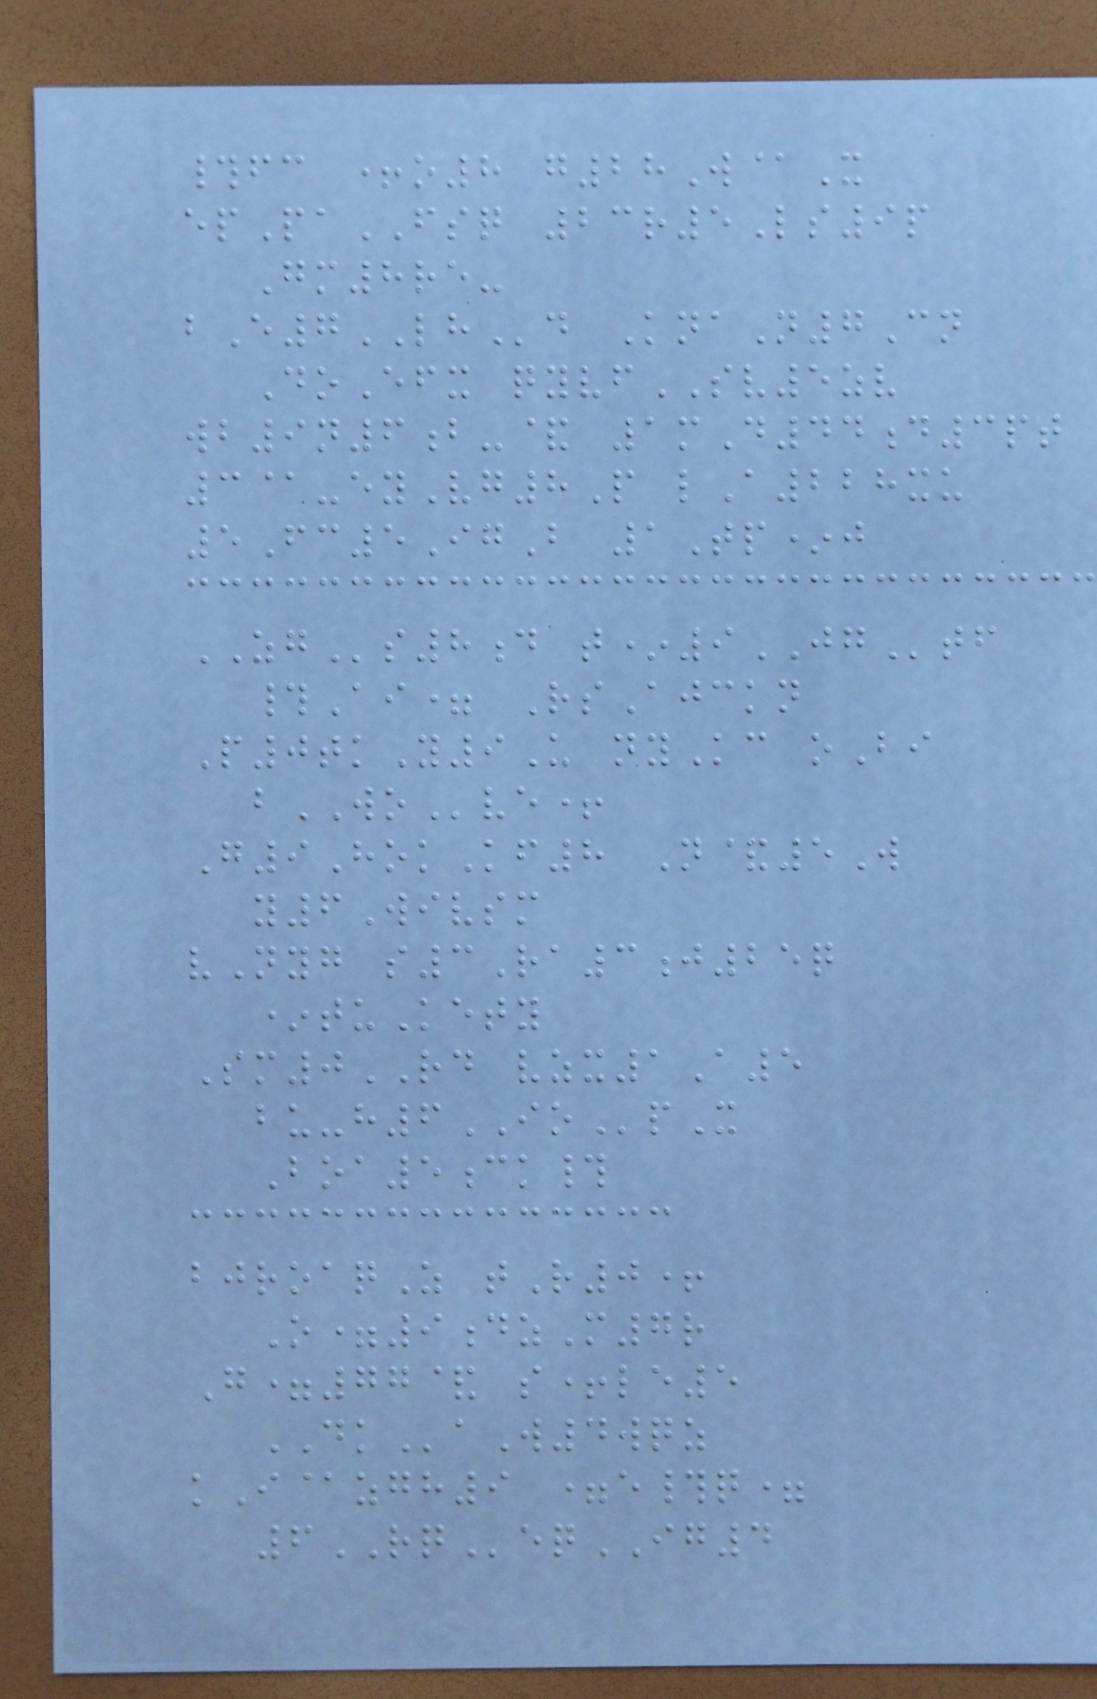#fc +o8 g28W@X
epPaFSQ 23r5Ls9p
Gm8re-
bE7LHd KnaN7Cn
DoEfx qyvfSV5zv
wb9n6b-& 1mD44d3pt
3@-eyVg8P lA228xu
5Fc5IgB 1Tp*j
ZGs8d t*9JGtf
#Ai= RsAjckn
P0tkY9U nyKc oBi
bWOve+
G9HokKf8 N&5W
y6Wivsm
vNyg s3Ra3j25q
*tuKety
Sm0RD vzx1A5
bu-h6IOpX
Boa5ck#
bjroaqZ tR0+
O=9dzM7r
G=77& s+le5
DKaW4wqz
kI@zgh9 =e#q=
6RQeqIG4
